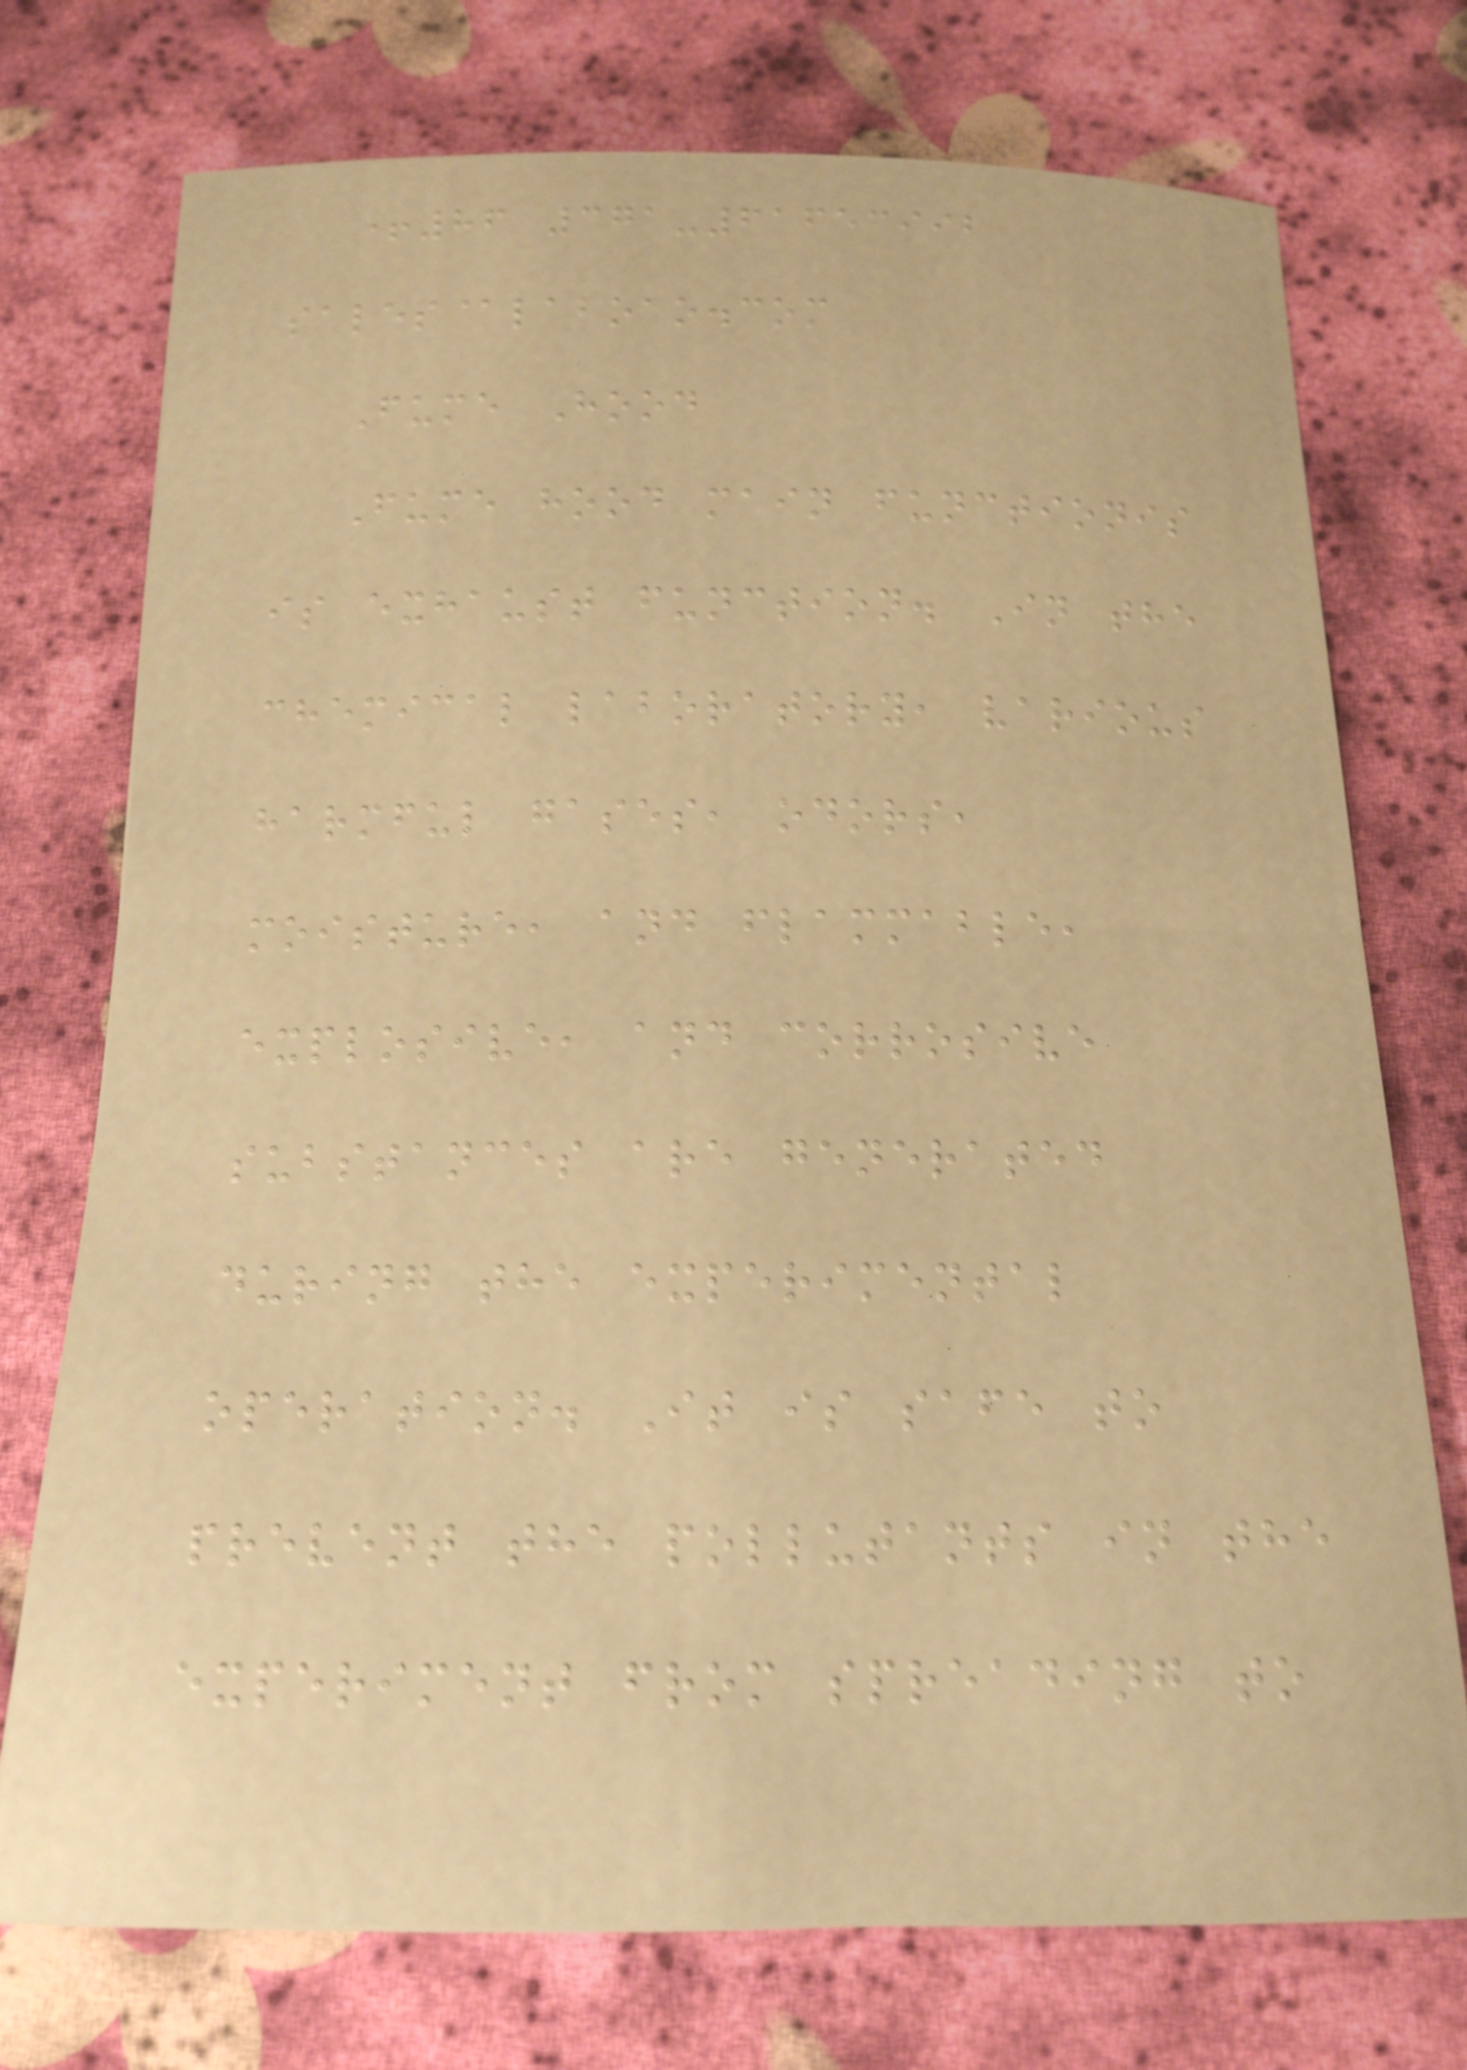+86 371-61653992
sales@laboao.com
Fume Hood
Fume hood main functionis
is exhaust function. In the
chemical laboratory, various
harmful gases, odors,
moisture, and flammable,
explosive, and corrosive
substances are generated
during the experimental
operation. It is safe to
prevent the pollutants in the
experiment from spreading to
